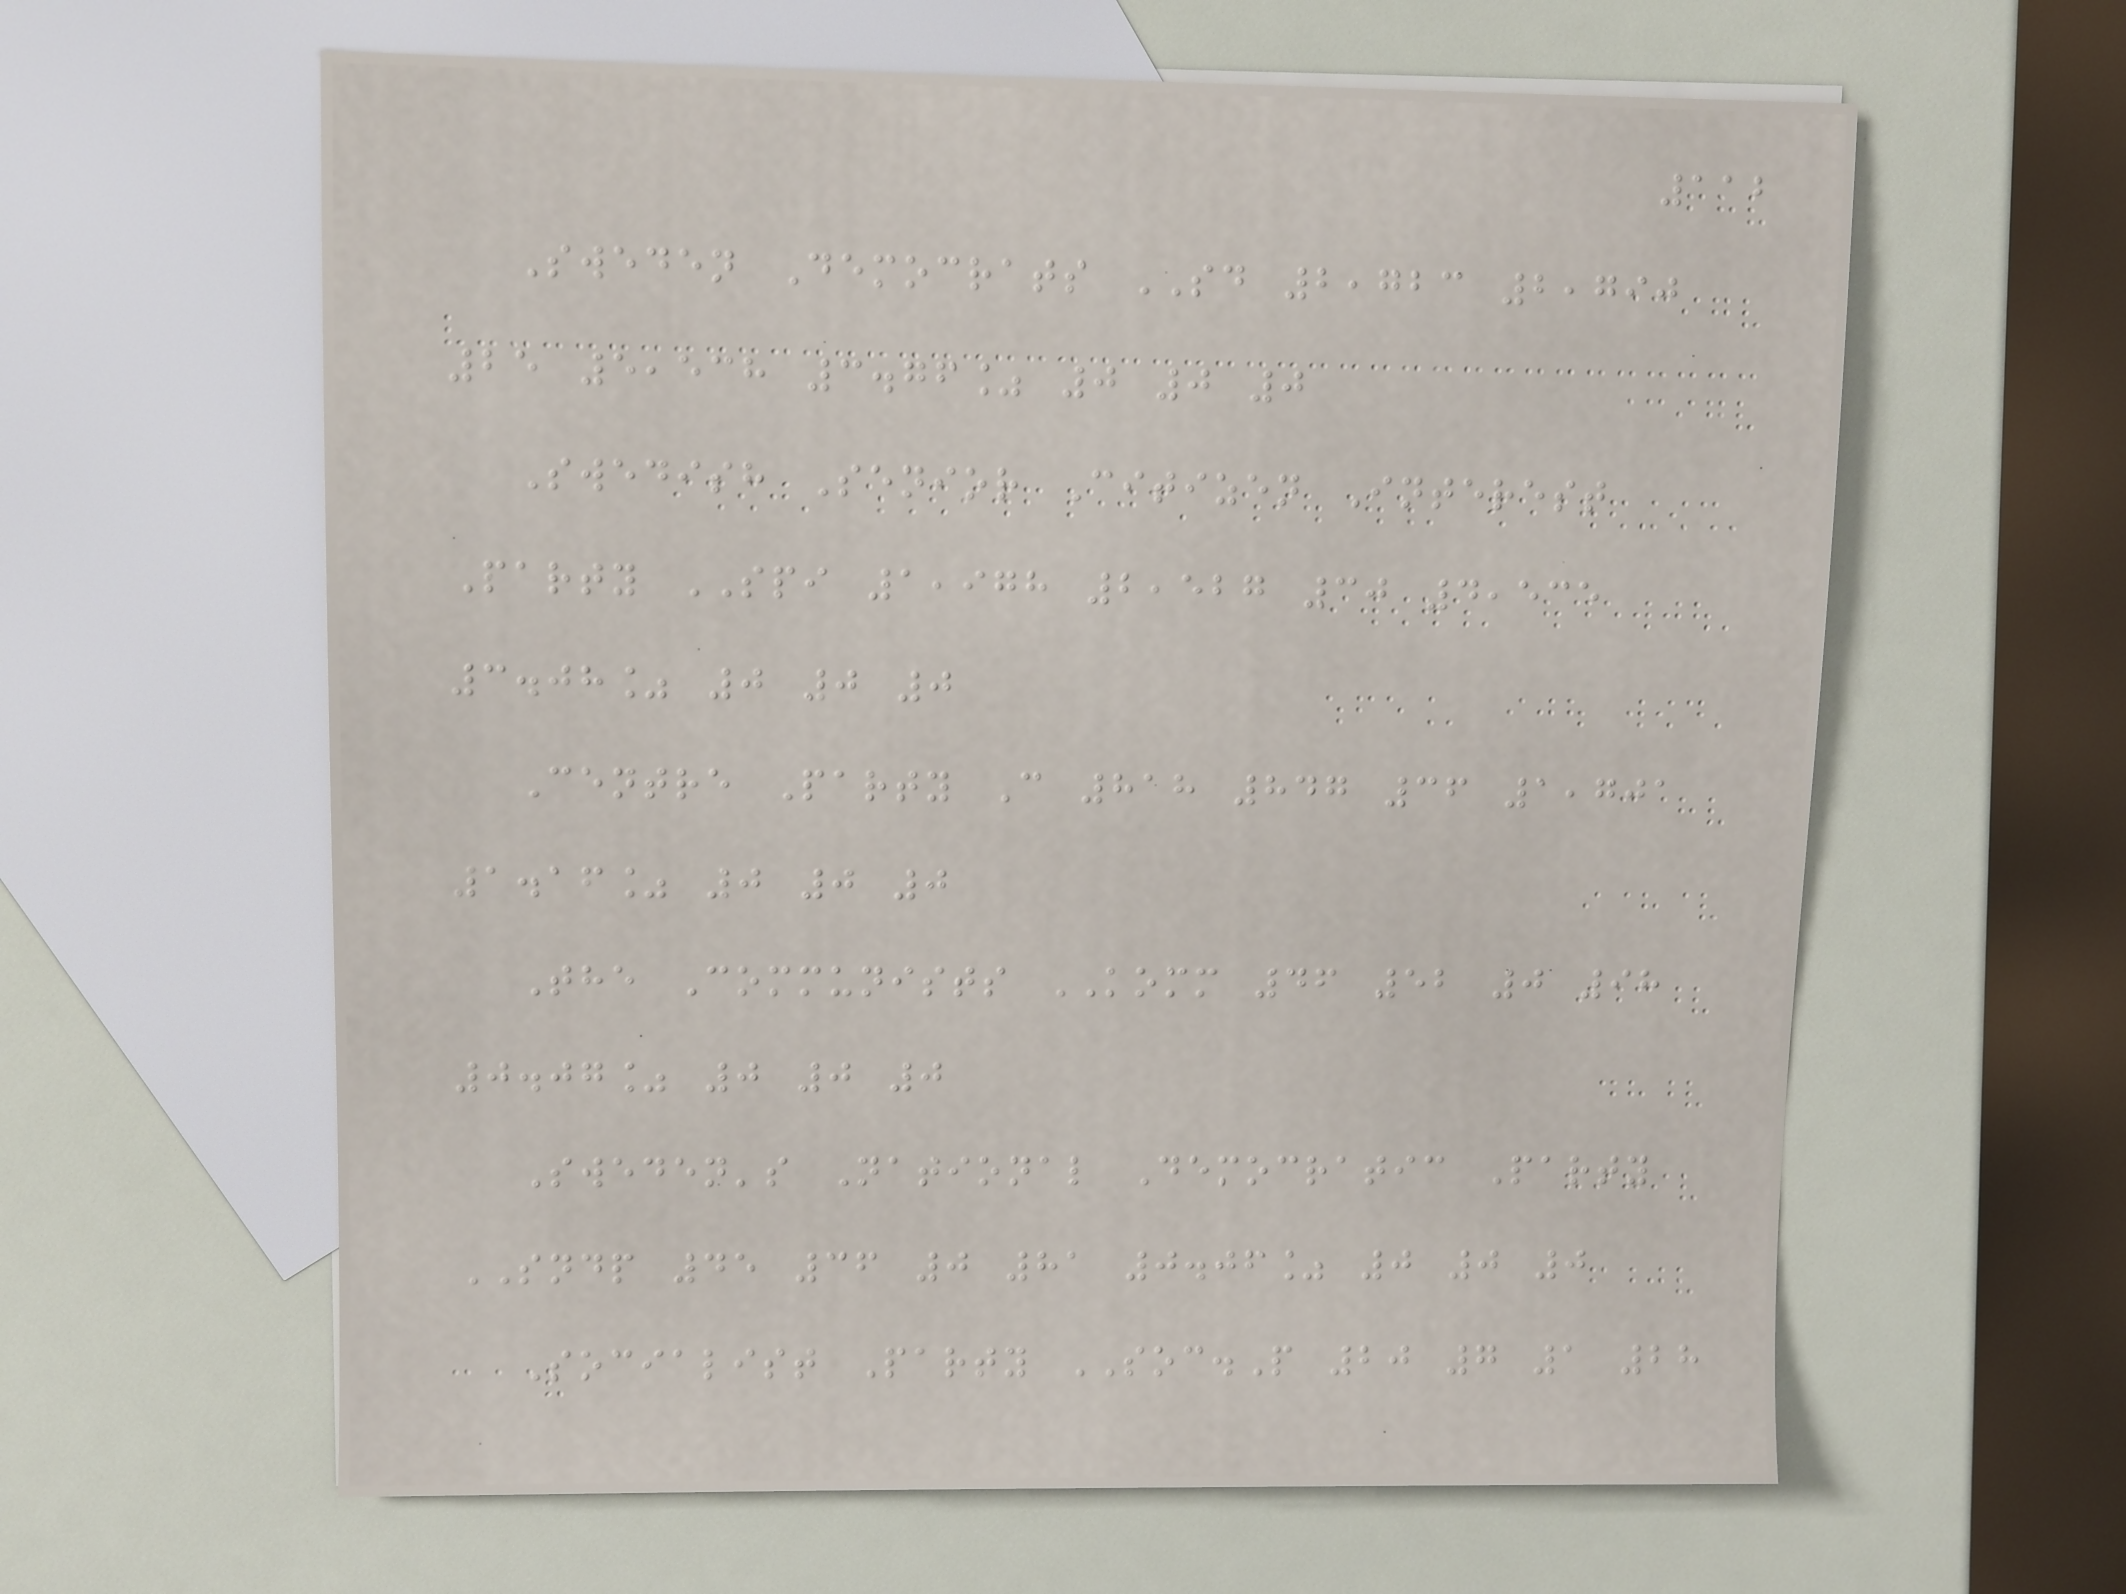112
Sweden Democrats SD 2,723 2,790
25 5,538 3.76% 0 0 0
Swedish Senior Citizen Interest
Party SPI 1,978 2,527 30 4,535
3.08% 0 0 0
Centre Party C 818 847 36 1,701
1.16% 0 0 0
The Communists KOMM 46 52 0 98
0.07% 0 0 0
Sweden's National Democratic Party
SNDP 45 36 0 81 0.06% 0 0 0
Socialist Party SOC.P 20 7 1 28
